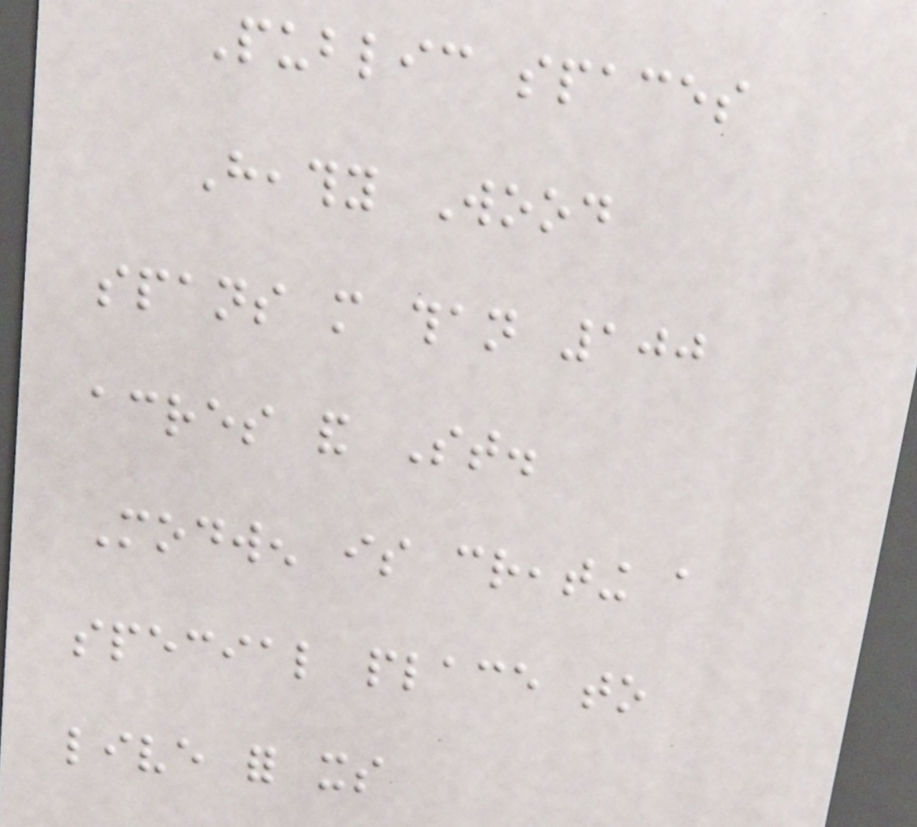Public spaces
Heathy Wood
spans more than 100
acres and St.
Modwen is creating a
special place to
live for its
